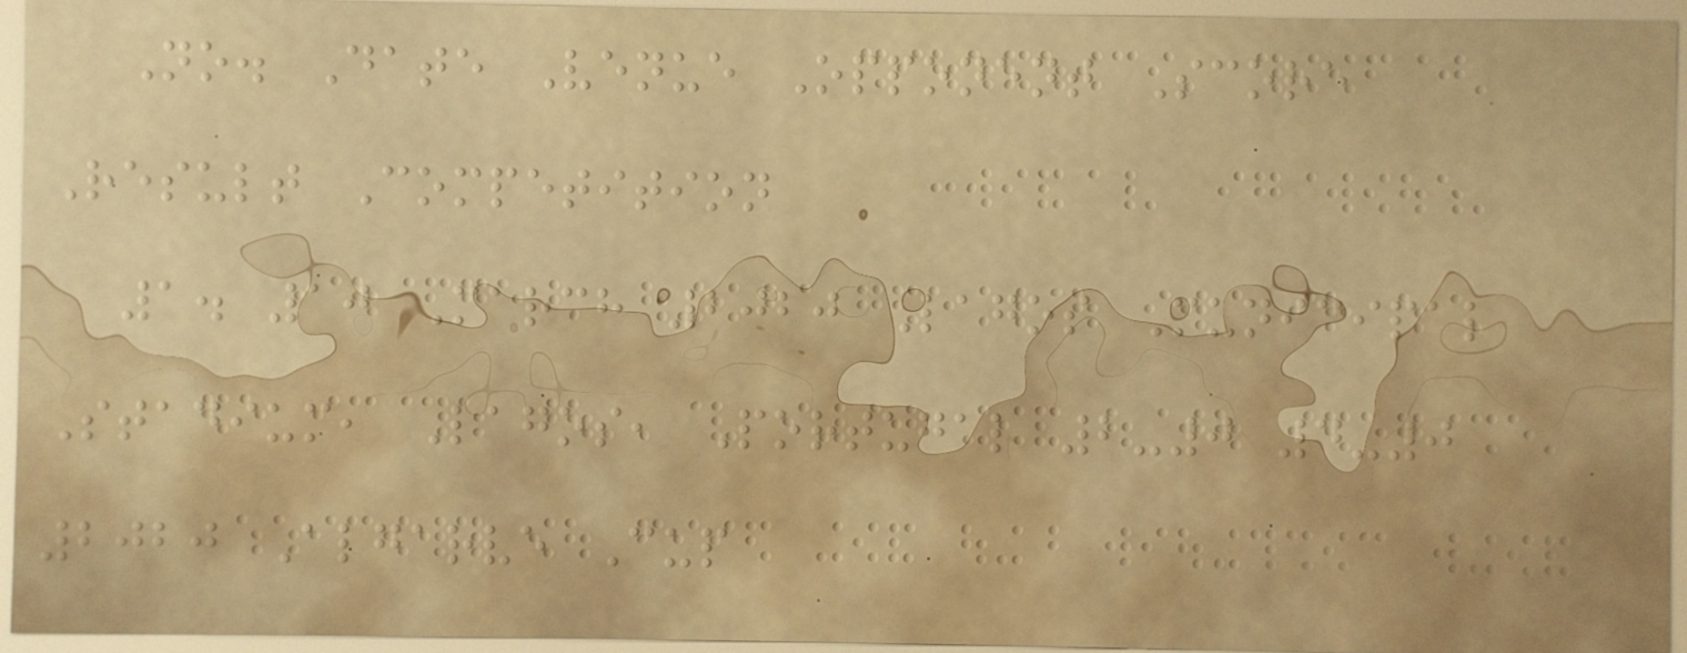No. Date Venue Opponent Score
Result Competition
1. 10 March 2020 Lagos Municipal
Stadium, Lagos, Portugal 2-0 4-0
2020 Algarve Cup
